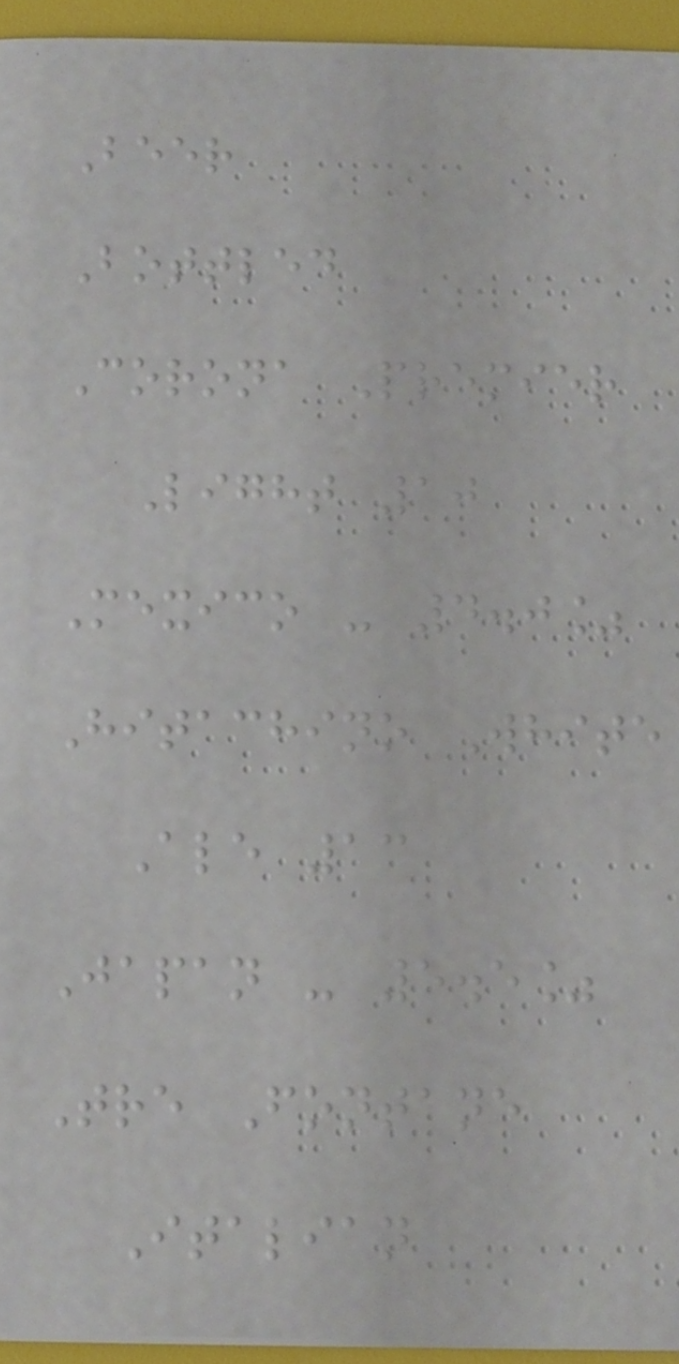Beer
Bottled
Corona Premier
Light 10
Mexico - 4.0%
Hitachino White
Ale 13
Japan - 5.5%
Tre Fontane
Italian
